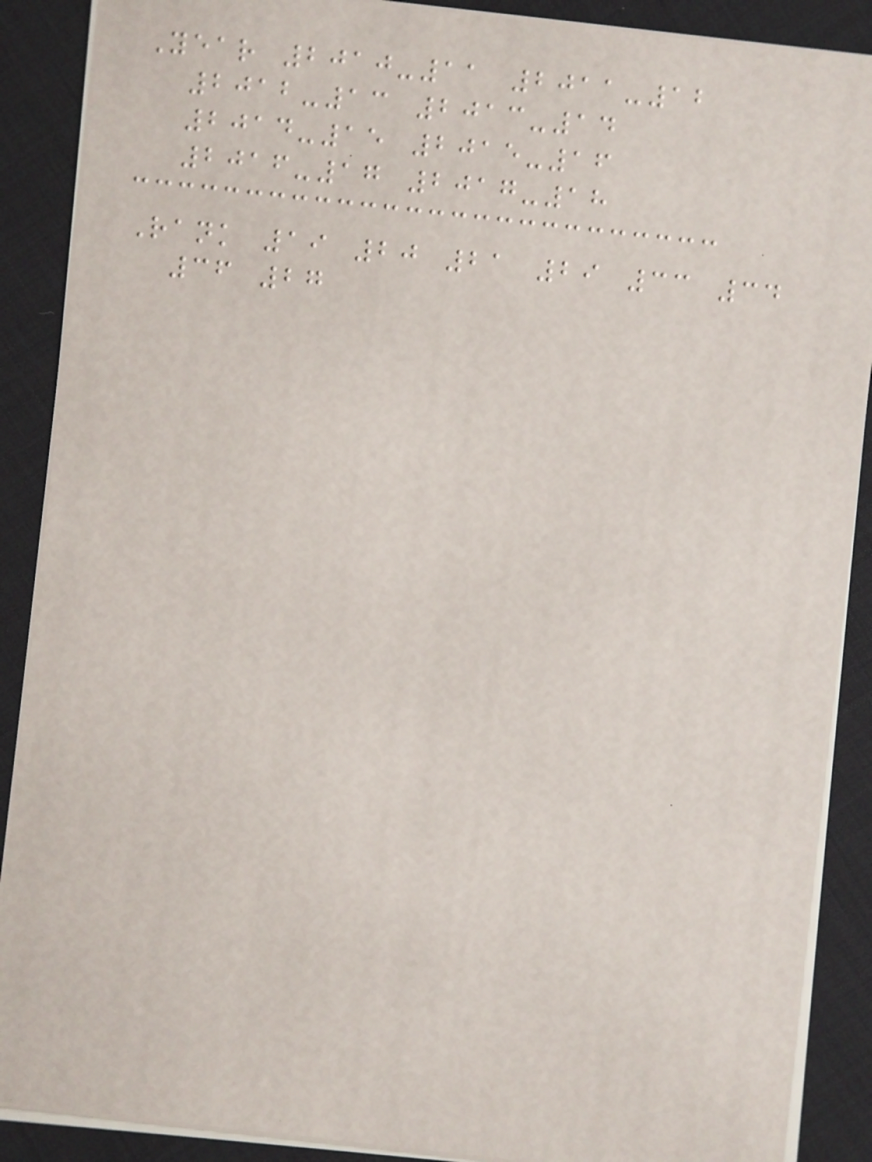Year 2010-11 2011-12
2012-13 2013-14
2014-15 2015-16
2016-17 2017-18
Rank 19 20 21 29 33 34
36 27
